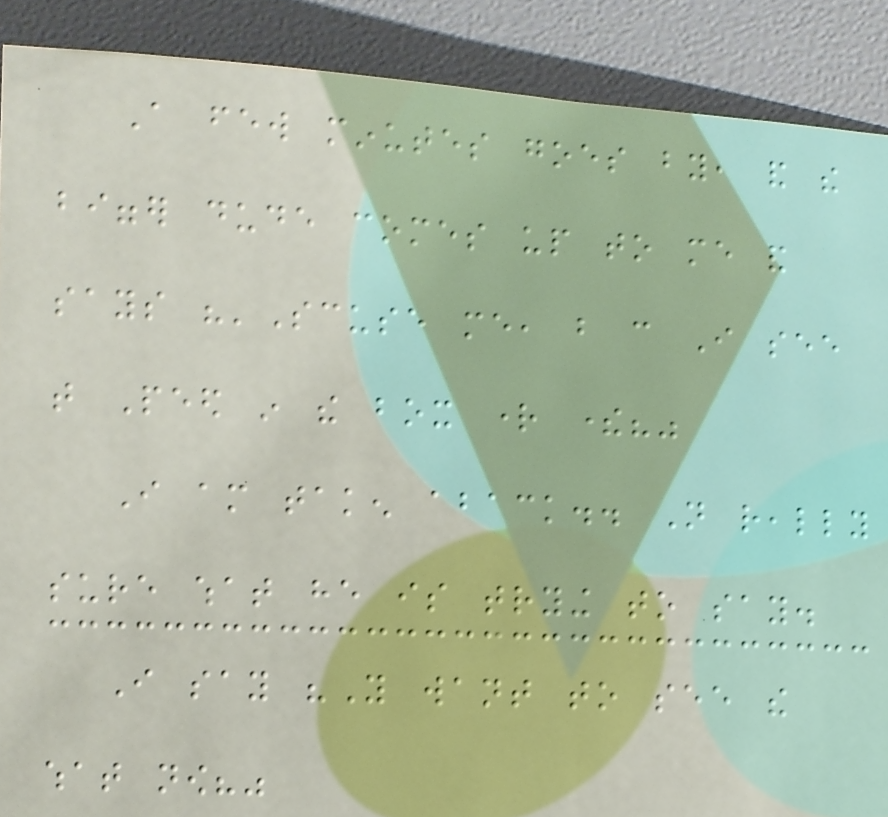A few minutes goes by, and the
bigger dude comes up to me and
says "'Scuse me, but can I see
that Peed in the box right there?"
I am taken aback.. Not really
sure what he is trying to say.
I say "You want to see the
what now?"
